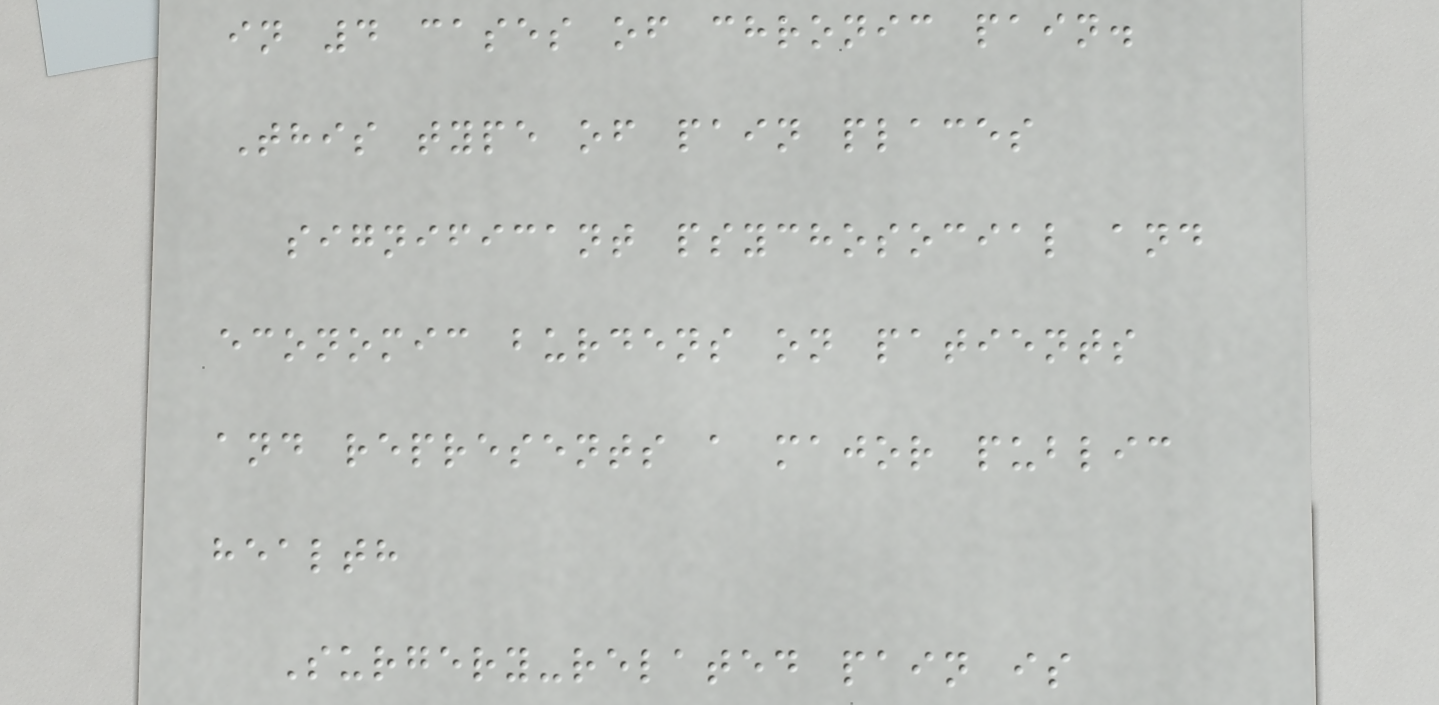in 4 cases of chronic pain.
This type of pain places
significant psychosocial and
economic burdens on patients
and represents a major public
health
Surgery-related pain is
